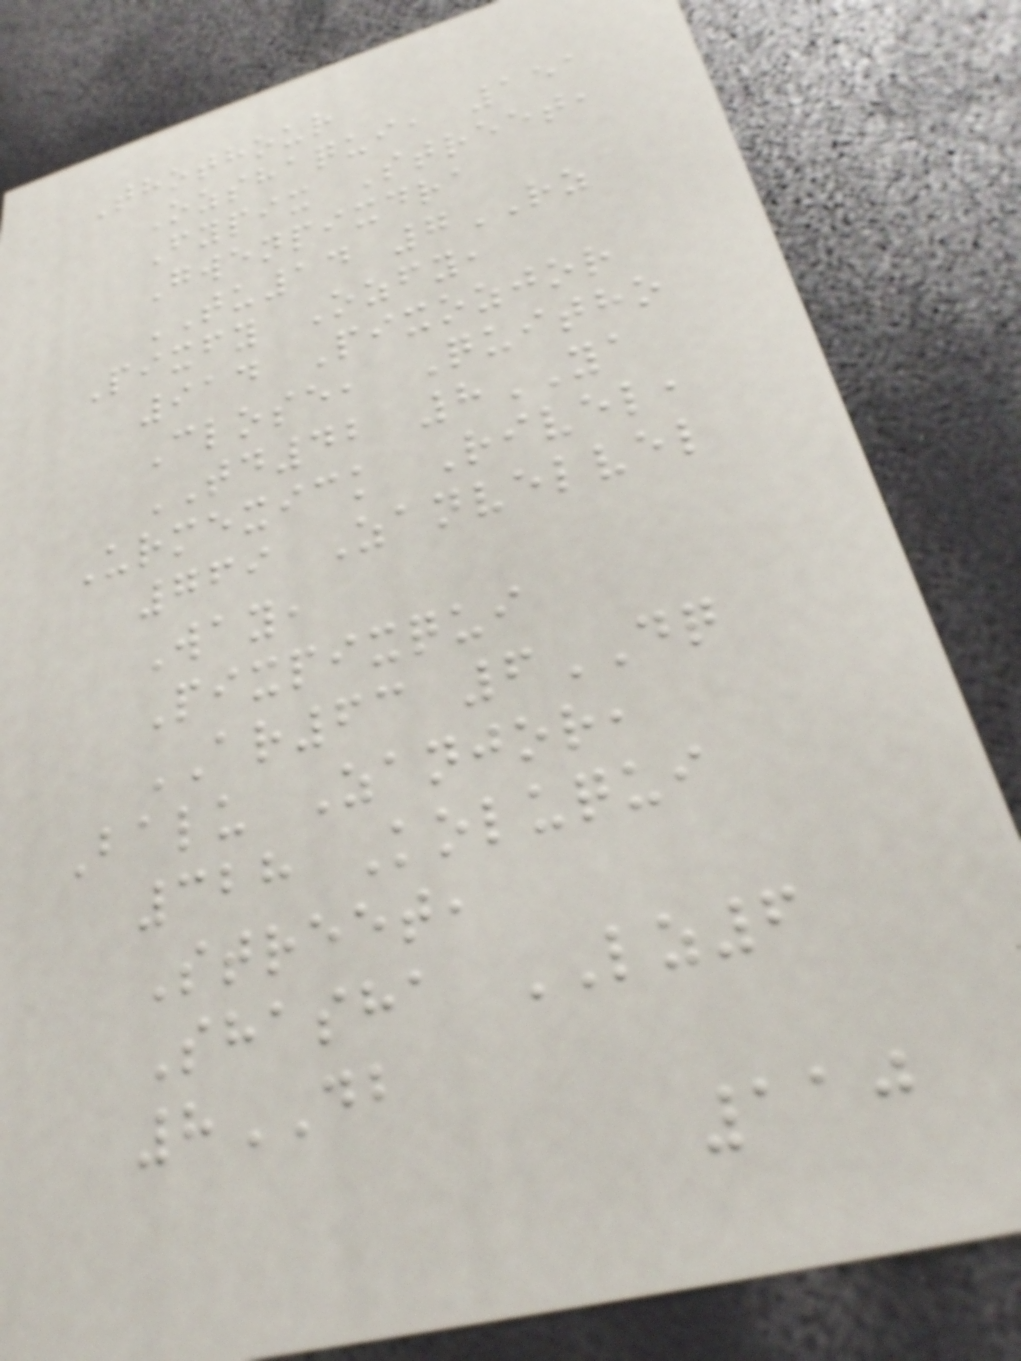Thothour
Ozshaqui, 151
Fypix Street,
Gwenpixdra
TU14 7RZ
Pixfy Ozfy,
914 Pixozjor
Close, Quitho
TD42 8YA
Urmexick Rivel,
769 Zanvelvel
Way,
Pixpixqui
AR63 6DQ
Balu Zanjor,
328 Koluqui
Street,
Shasha LZ6
8DB
110
